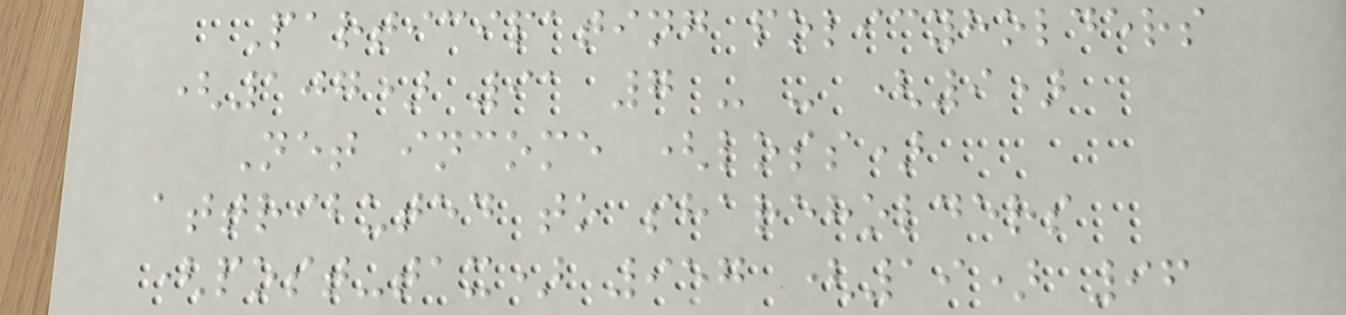Participating policyholders
(107) 91 7 - - (9)
Net income (loss)
attributed to shareholders
(post-tax) 957 (19) 96
